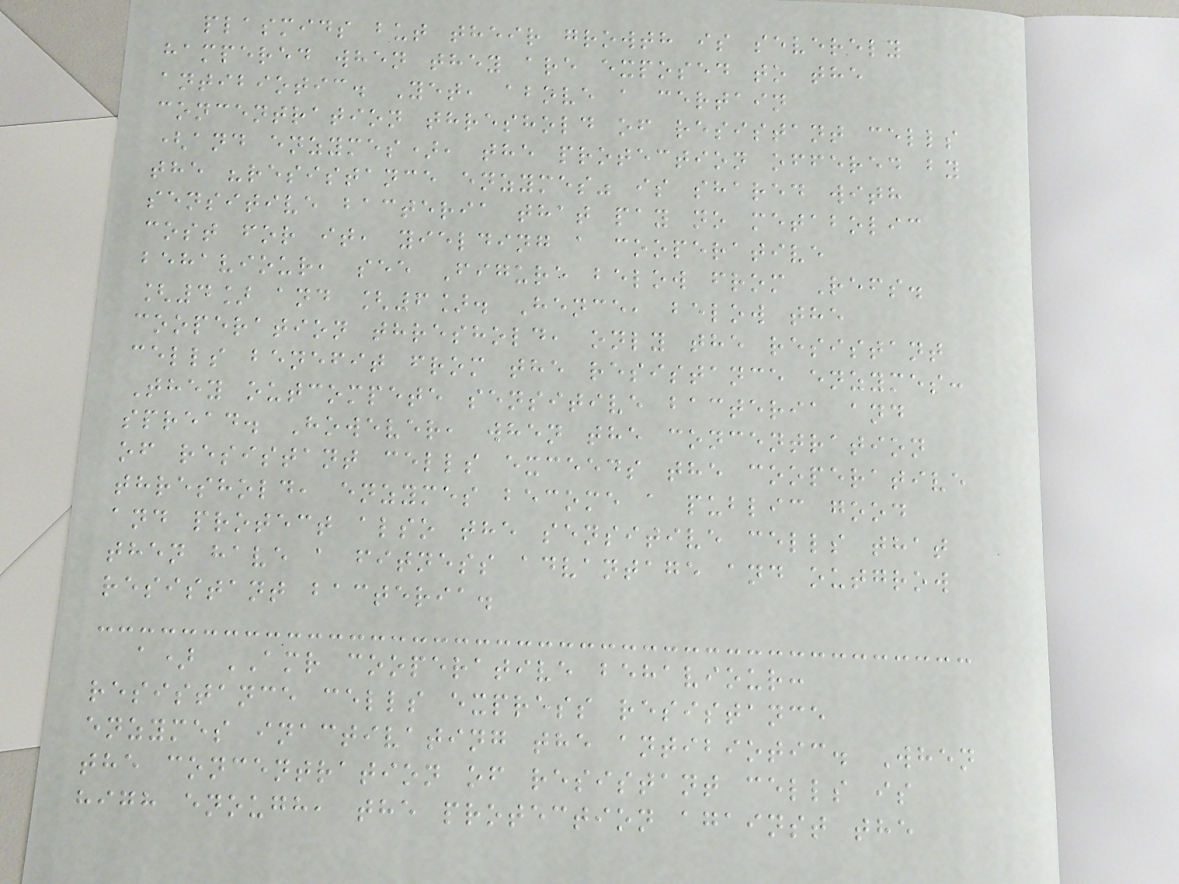plasmids but their growth is severely
hampered when they are exposed to the
antibiotic. Yet, above a certain
concentration threshold of resistant cells
(and enzymes), the protection offered by
the "resistance enzymes" is shared with
sensitive bacteria that pay no metabolic
cost for it, yielding a cooperative
behaviour, see Figure below from Refs.
[4] and [6]. Hence, below the
cooperation threshold, only the resistant
cells benefit from the resistance enzymes:
They outcompete sensitive bacteria and
spread. However, when the concentration
of resistant cells exceeds the cooperative
threshold, enzymes become a public good
and protect also the sensitive cells that
then have a fitness advantage and outgrow
resistant bacteria.
a) AMR cooperative behaviour:
resistance cells express resistance
enzymes inactivating the antibiotic. When
the concentration of resistant cells is
high enough, the protection against the
